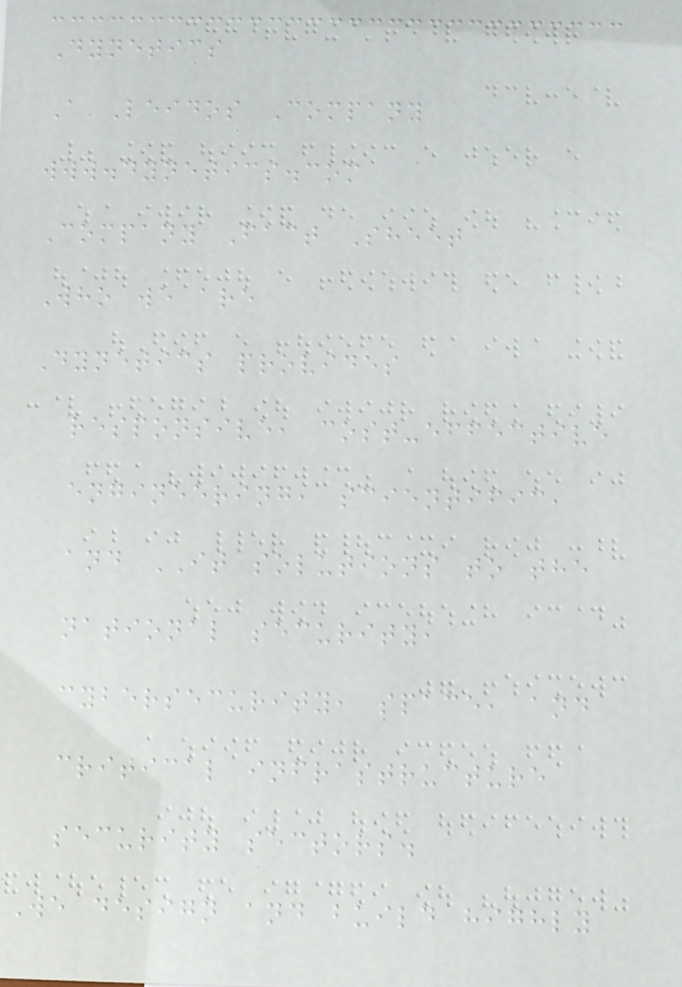Dynetics
A Leidos Company
www.dynetics.com
Company Fact Sheet
Who we are
Dynetics provides
responsive, cost-effective
engineering, scientific,
and IT solutions to the
national security,
cybersecurity, space, and
critical infrastructure
security sectors.
We design and build highly
